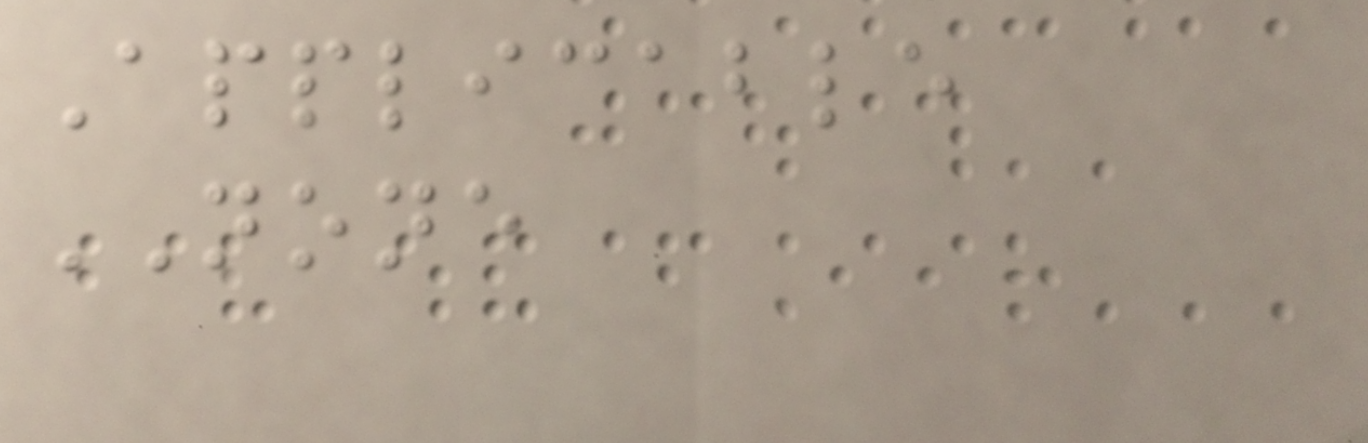Applicable
NONE
